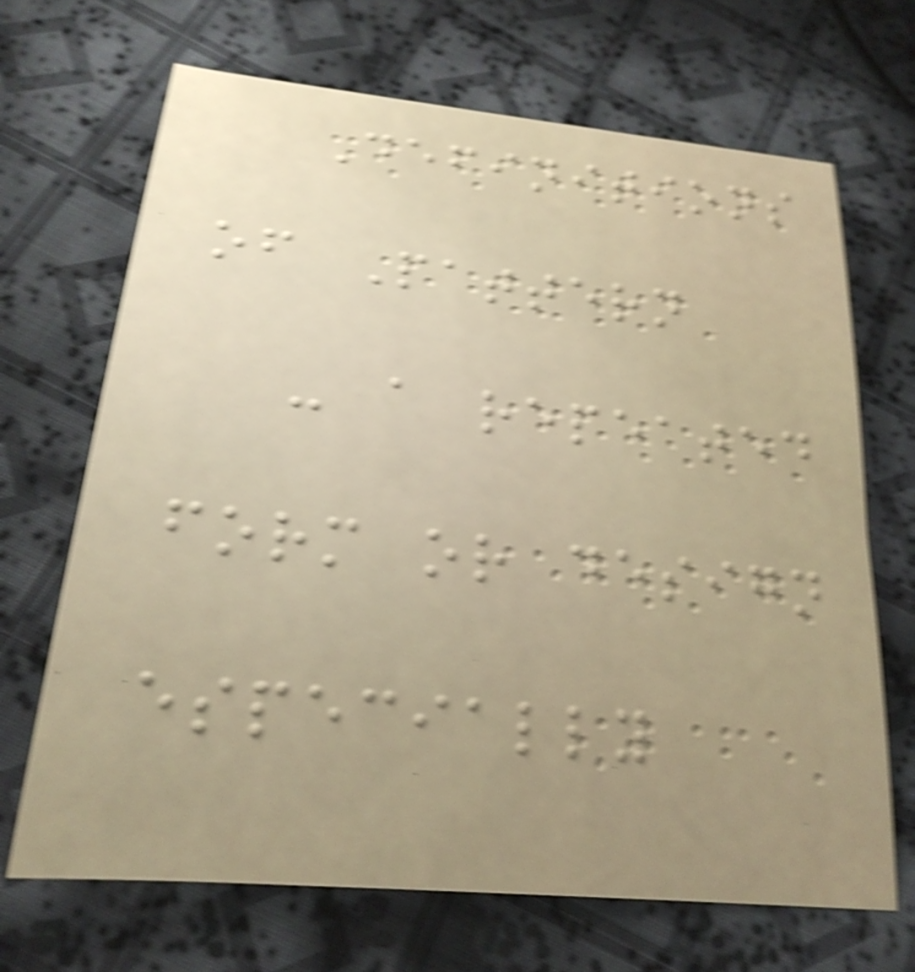Definitions
of Pattern
- a repeated
form or design
especially
